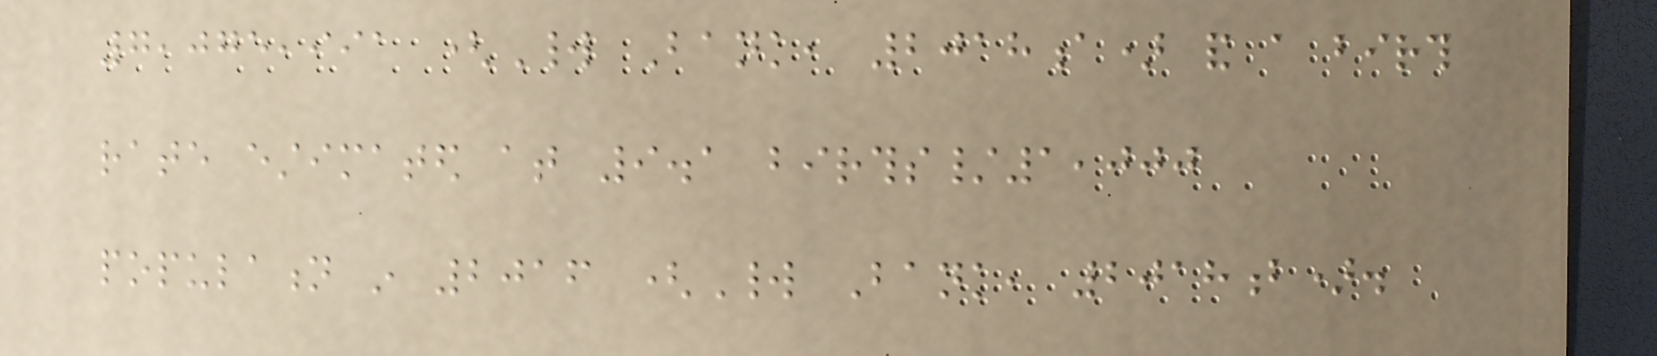7,075,991 (World Bank, 2018a) and a birth
rate estimated at 9.1 births/1,000
population in 2016 (World Bank, 2018b).
